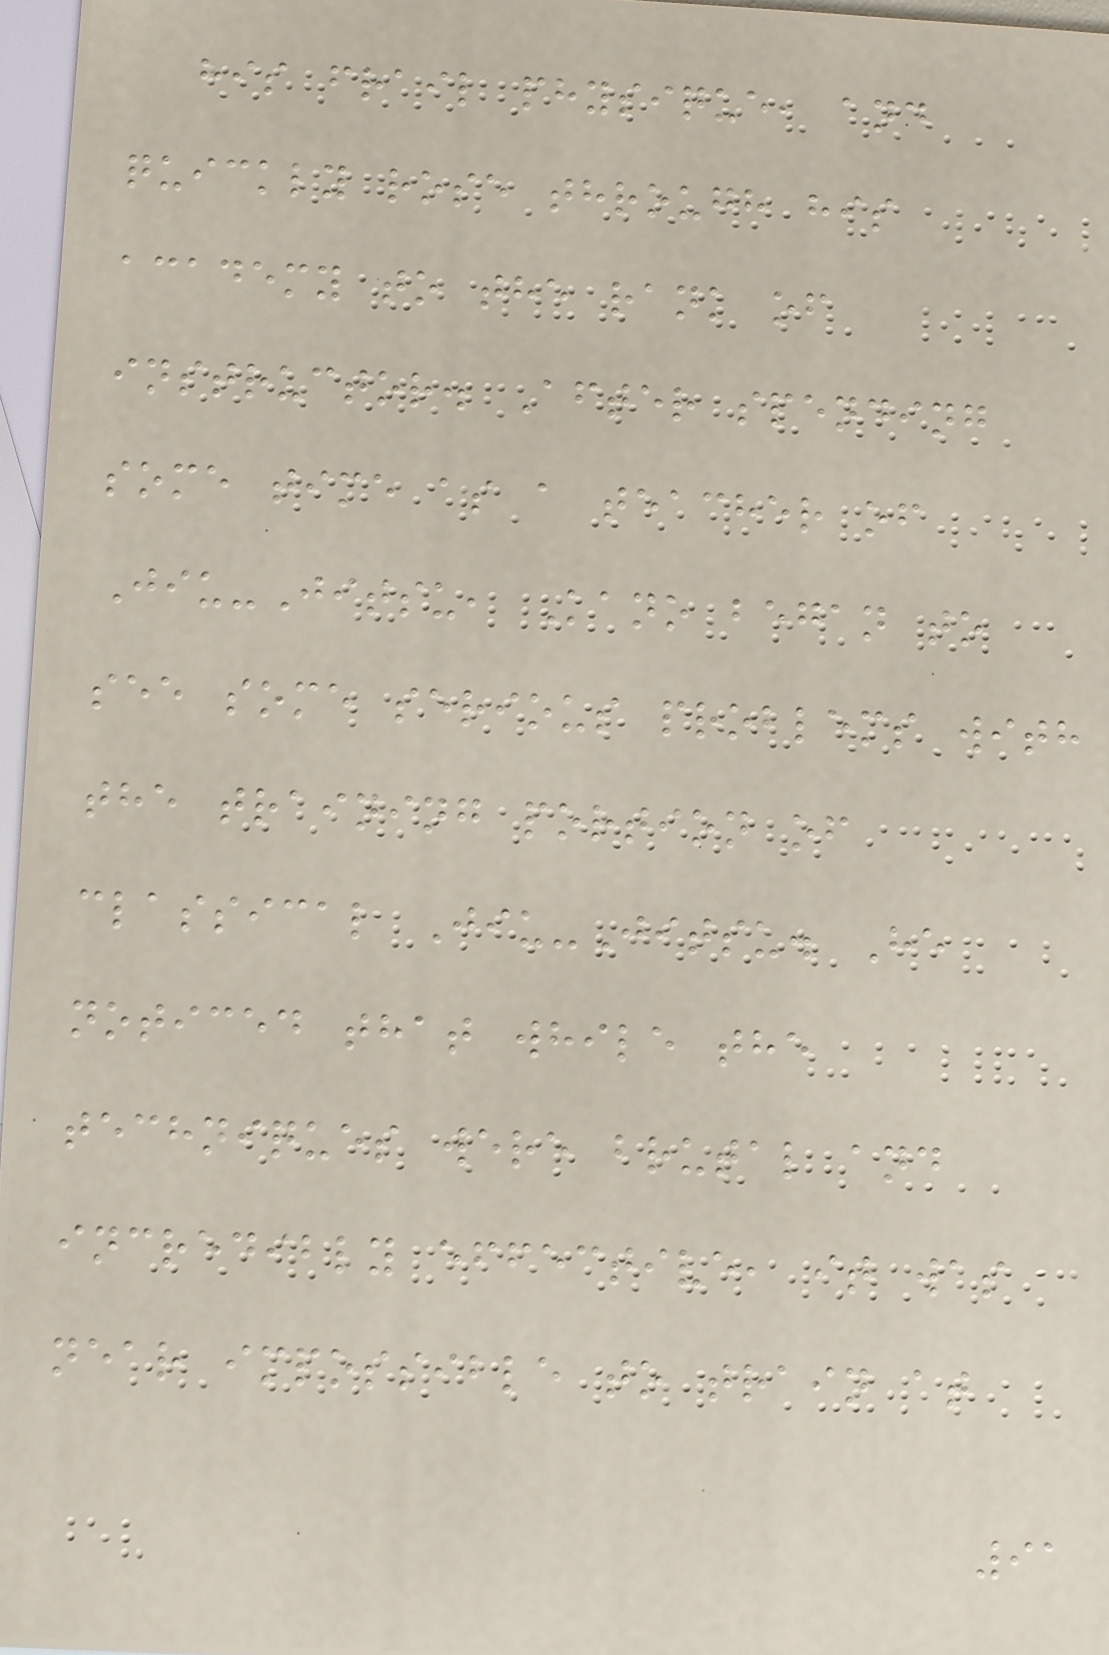his frail physique, and
quickly rose through his
academy to the rank of
instructor. After spending
some time as a teacher of
Jiu-Jitsu, Kano began to
see some serious problems with
the training portion of
classical Jiu-Jitsu. He
noticed that while the
techniques were brutal and
incredibly effective, it was
near impossible to train at
91
